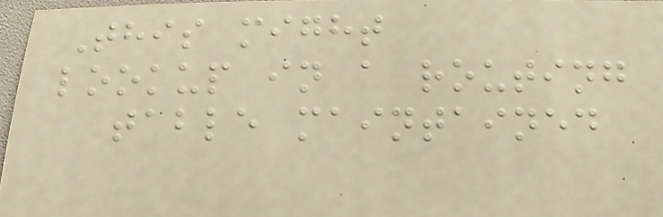This might
lookup in a routing
table maintained
